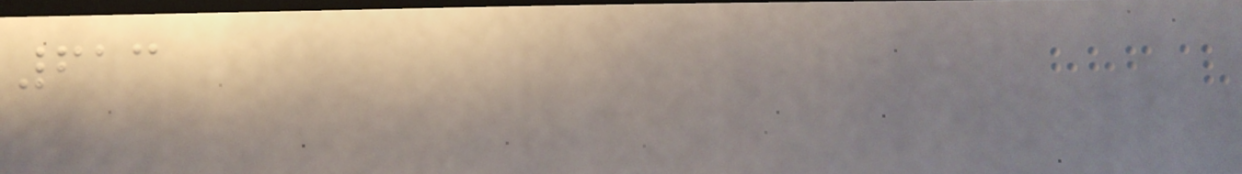613
